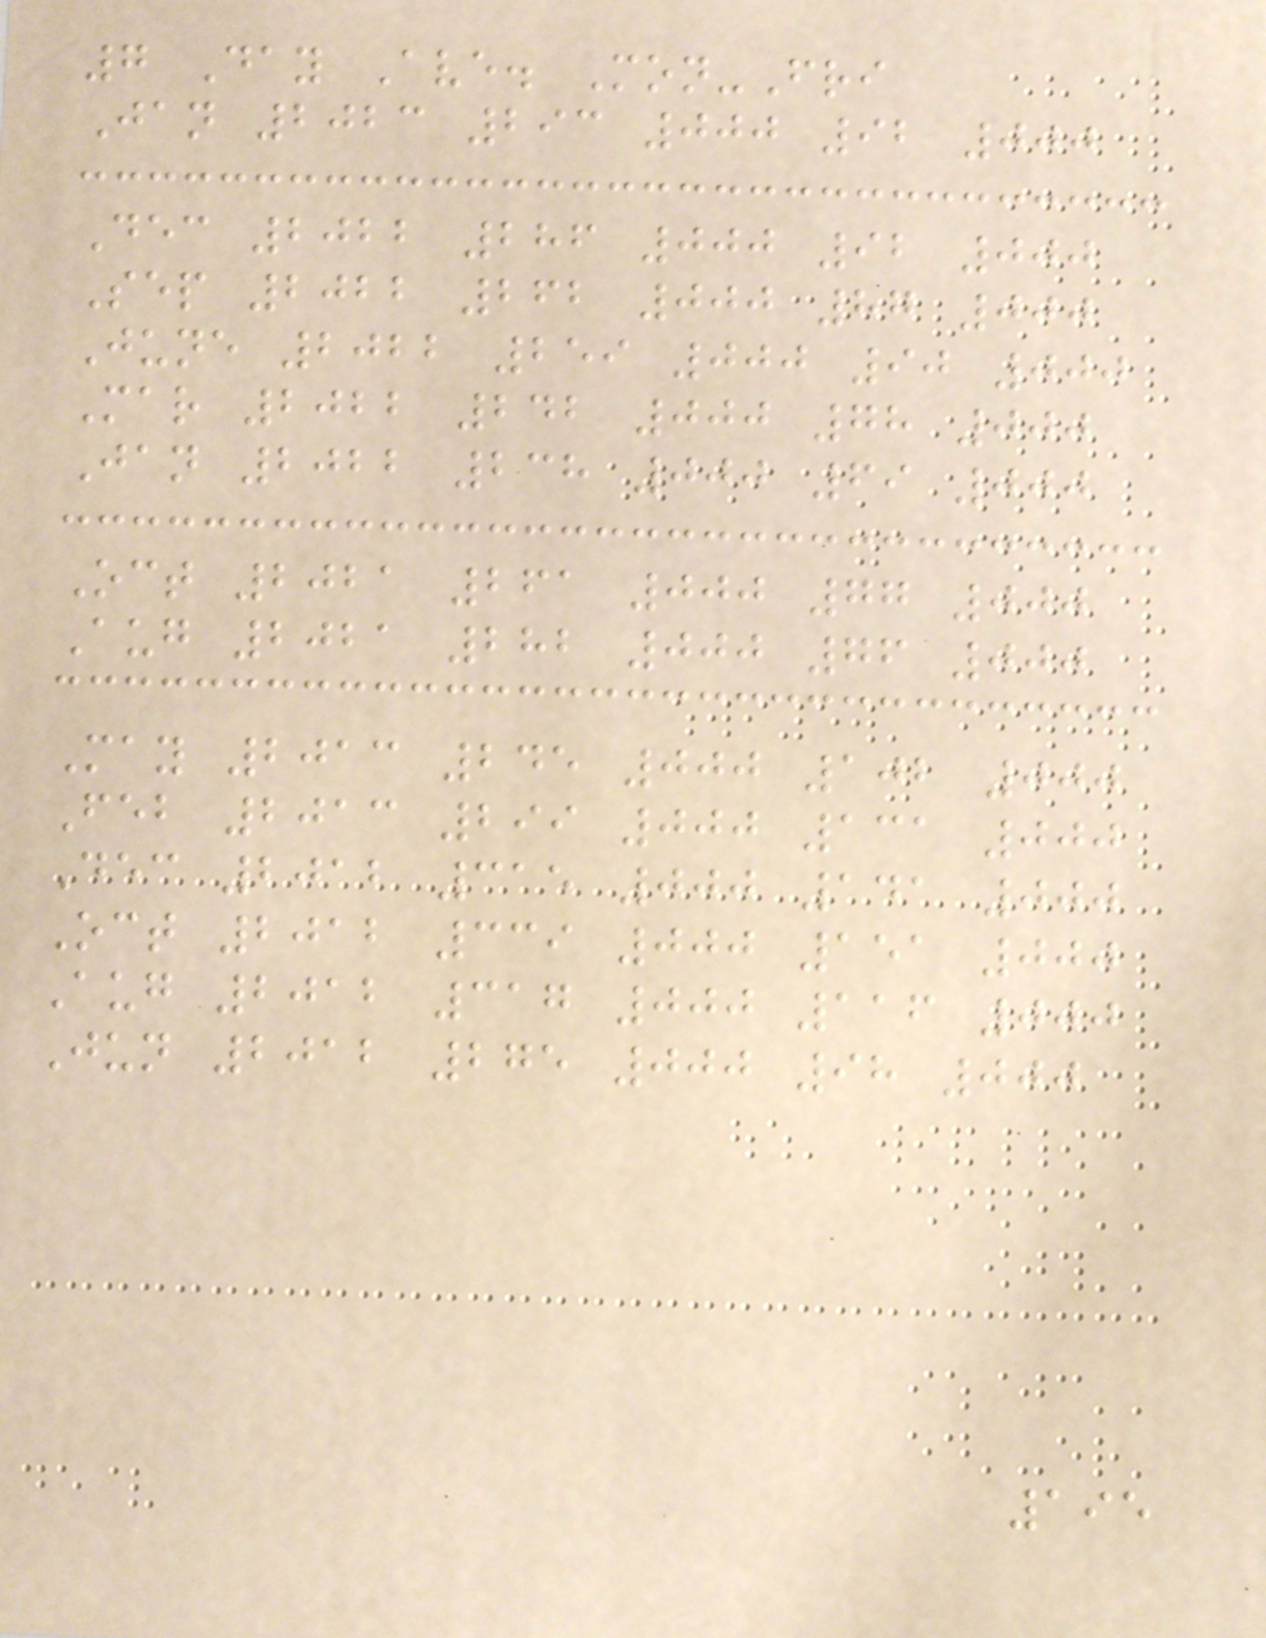7 Day Ave. Mon-Fri
Jan 2023 293 000 92 000
Dec 2022 286 000 92 000
Sep 2022 262 000 87 000
June 2022 259 000 90 000
Mar 2022 242 000 78 000
Jan 2022 238 000 69 000
Oct 2021 261 000 77 000
Aug 2021 282 000 76 000
May 2013 245 000 102 000
Feb 2013 299 000 131 000
Dec 2012 315 000 141 000
Oct 2012 339 000 151 000
Aug 2012 317 000 116 000
Jun 2012 275 000 98 000
195
